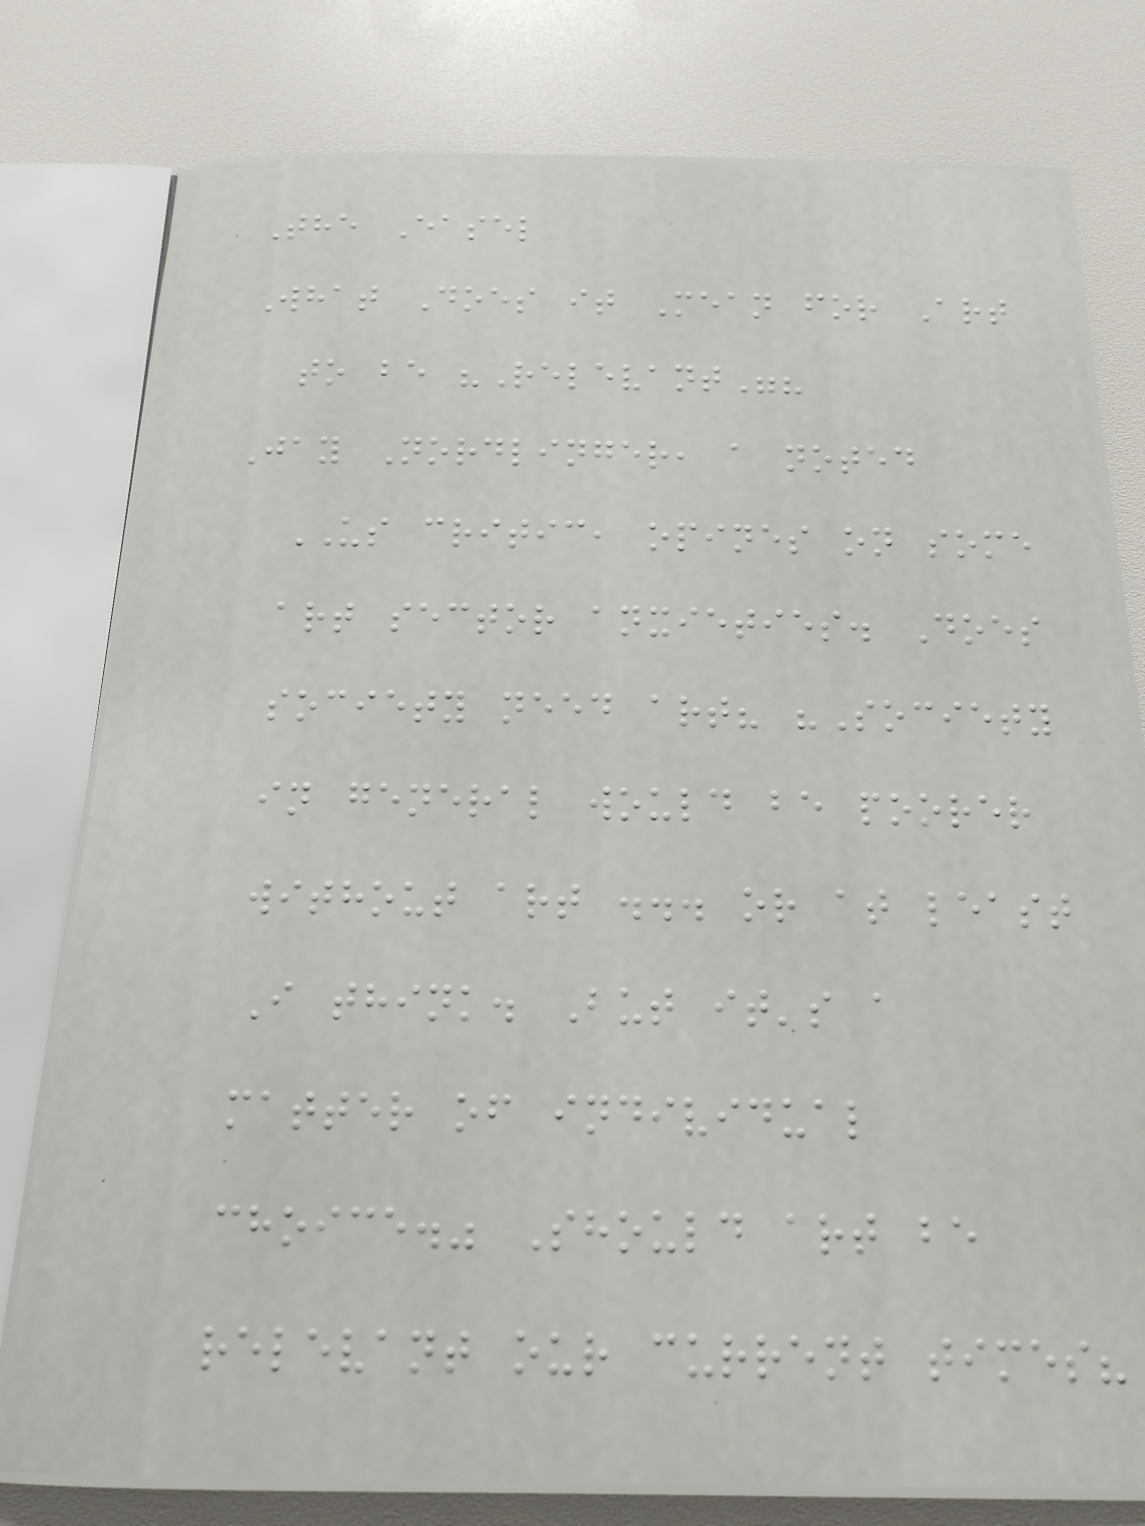The Easel
What Does it Mean for Art
to be "Relevant"?
Jay Nordlinger, a noted
US critic, opines on some
art sector anxieties. Does
society need art? "Society
in general would be poorer
without art ... or at least
I think. But it's a
matter of individual
choice." Should art be
relevant our current times?
